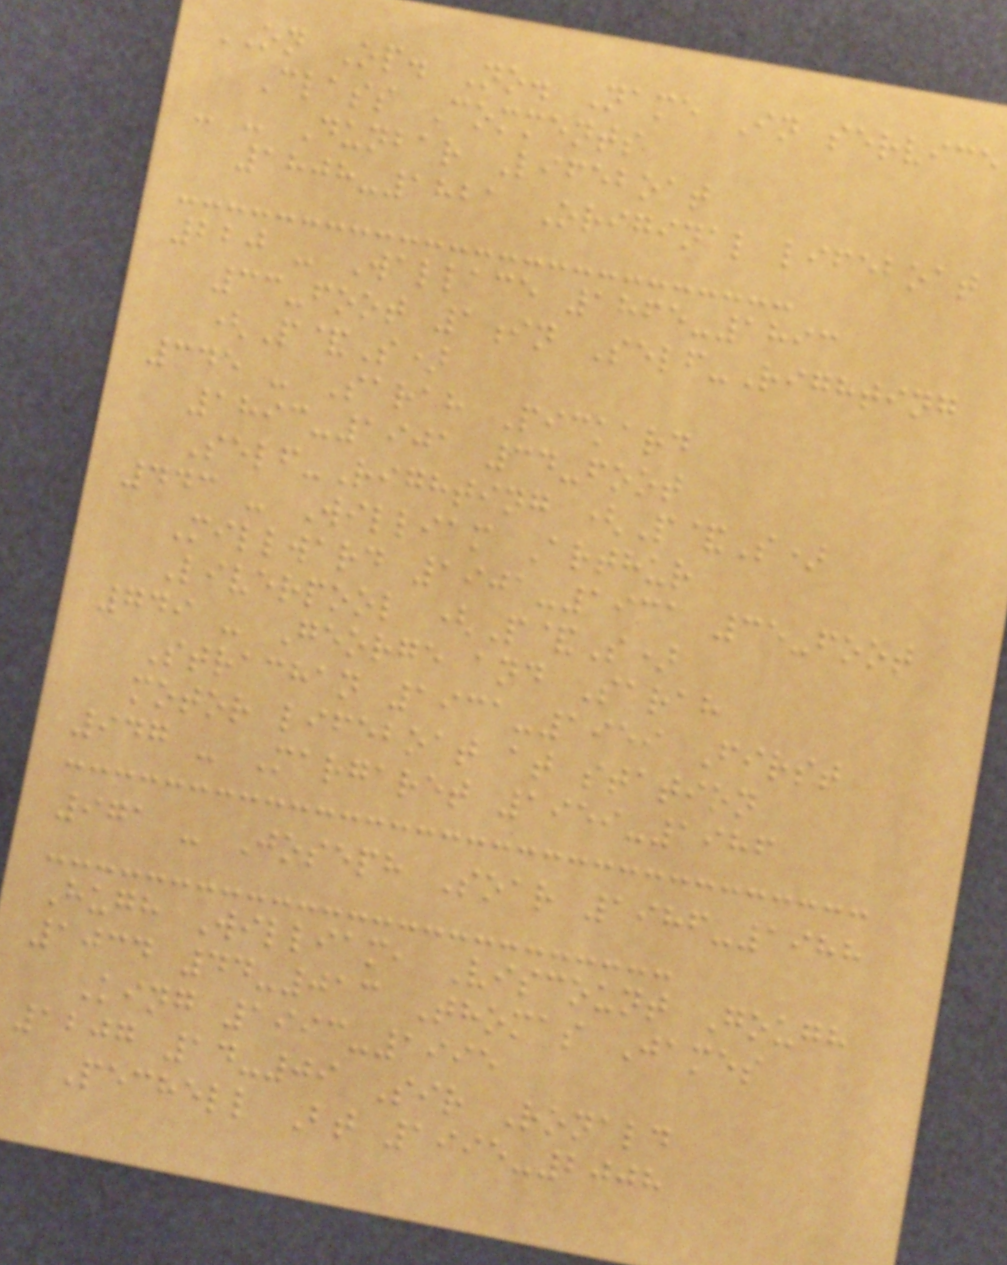ON Op. No. Name In service
Class Comments
- - Dunbar Lifeboat
1808-1821 Original lifeboat
220 - Wallace 1865-1893
33-foot 1in Self-Righting
(P&S)
345 - Sarah Pickard
1893-1901 34-foot
Self-Righting (P&S)
443 - William Arthur
Millward 1901-1931 35-foot
Liverpool (P&S)
749 - George and Sarah
Strachan 1931-1959 First
motor lifeboat at station
947 - Margaret 1959-1986
971 - Joseph Soar 1986-1988
Hugh William, Viscount Gough
1034 44-013 Thomas James
King 1993-1995
1207 14-09 Sir Ronald
Pechell Bt 1995-2008
